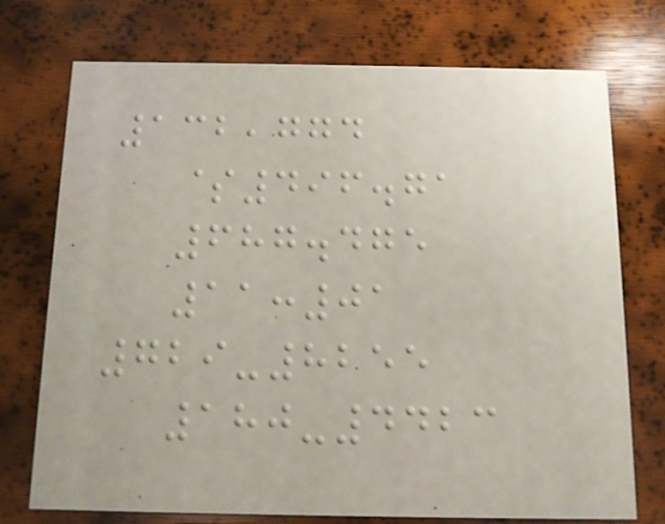132,774
$496.71
687.475
11:01
729-8255
180-4423
